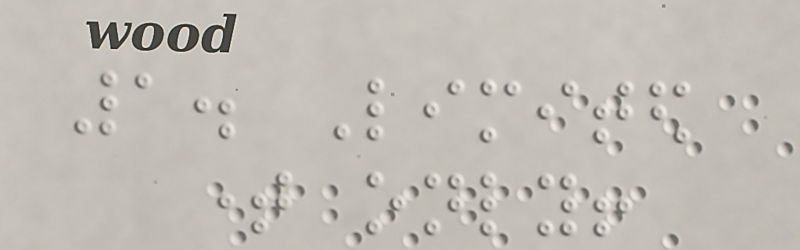1. Limited
time only!
